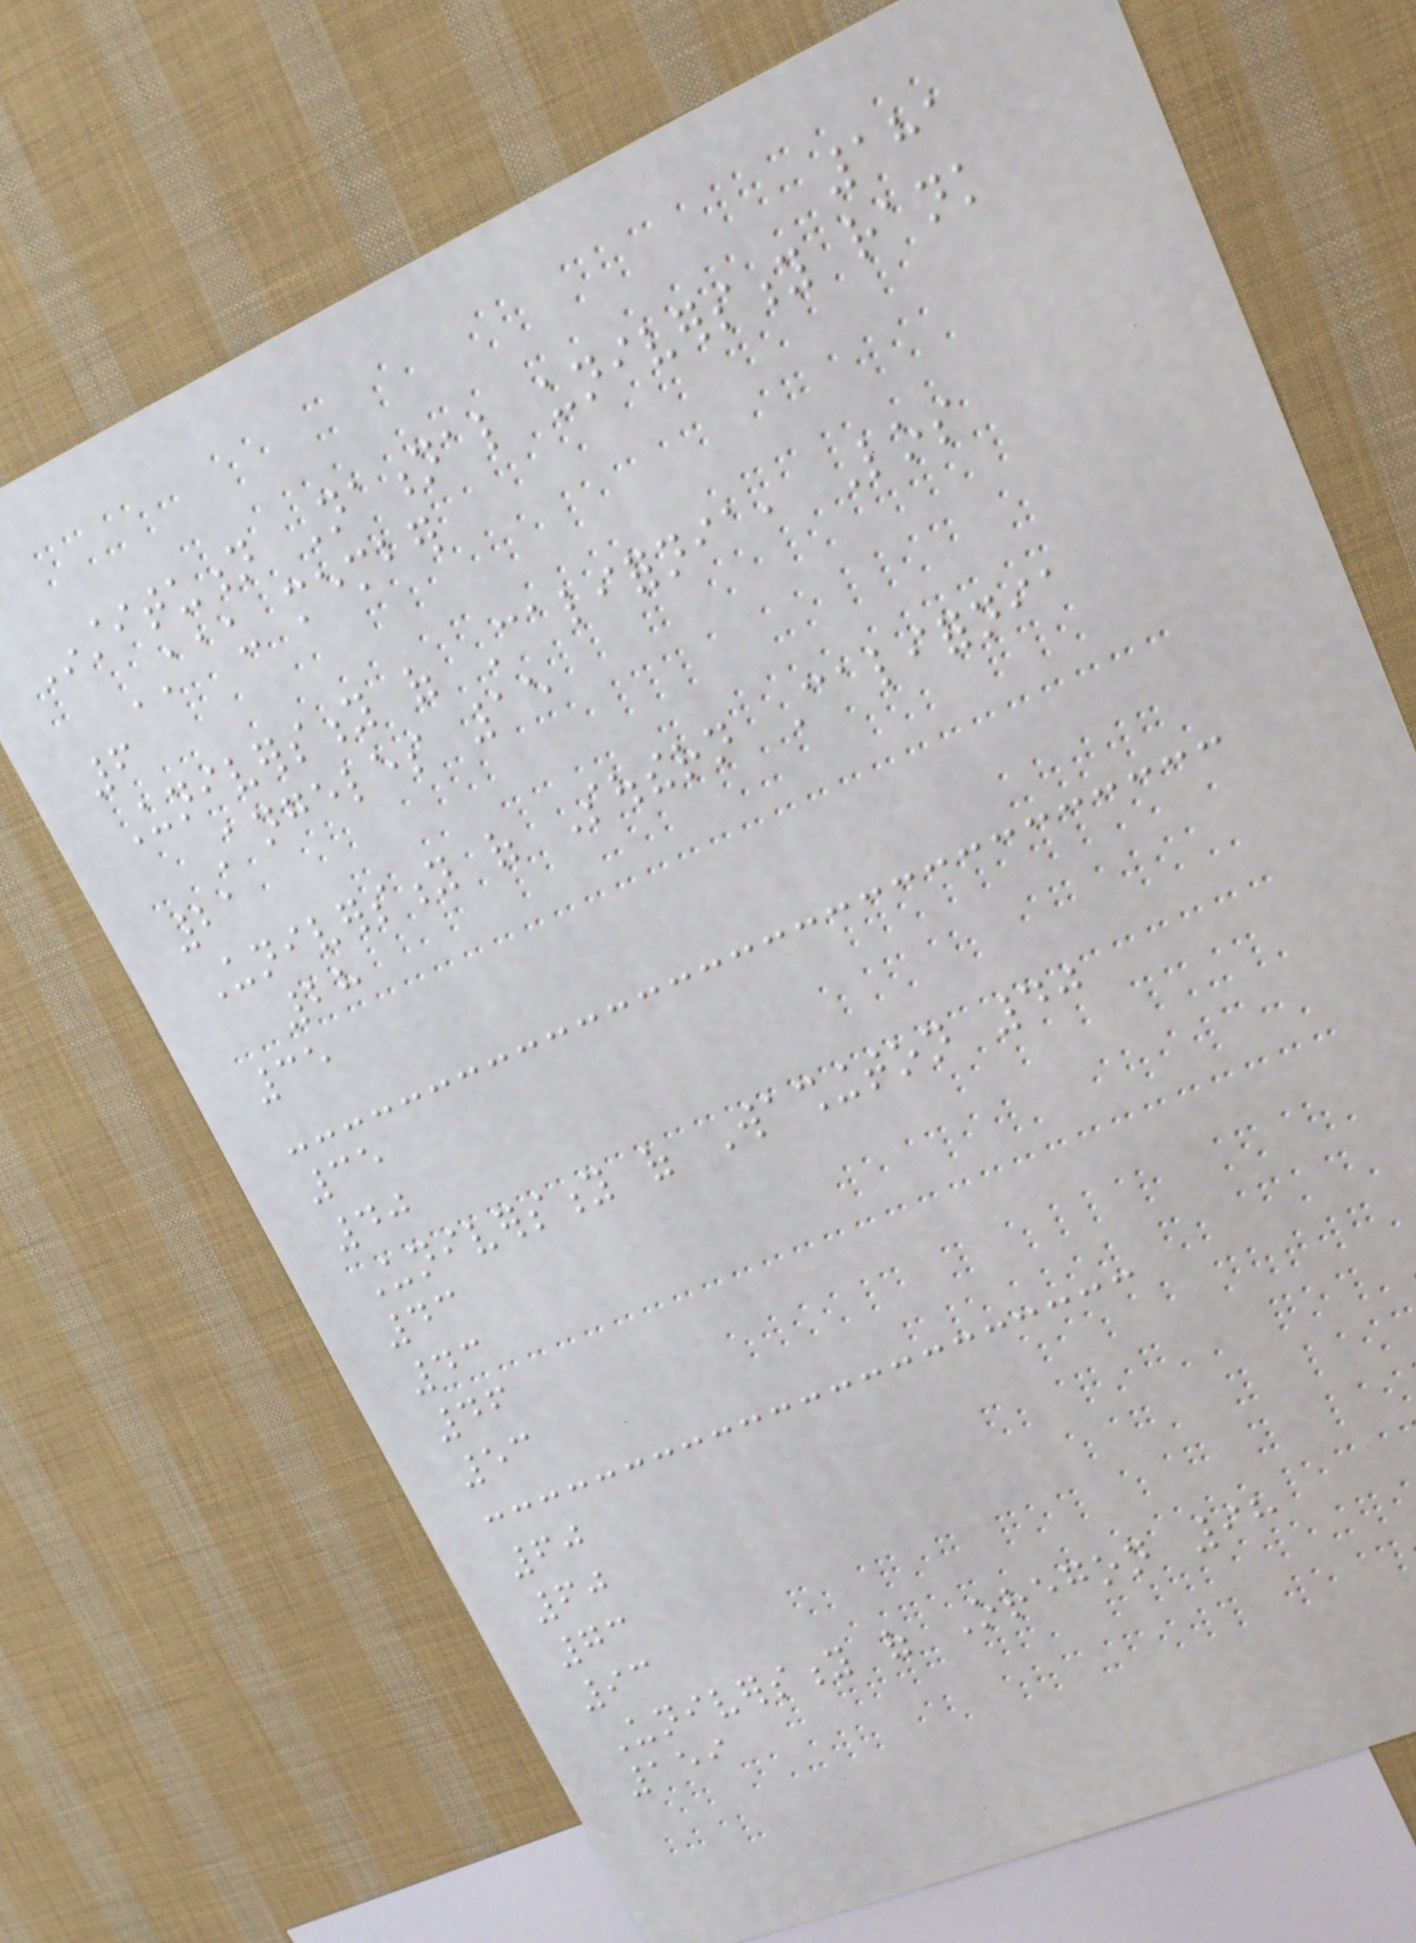181
Institution National university rank
AAU member
6
University of California, Los
Angeles 15
21
University of Southern California
28
35
35
40
University of Washington 40
43
43
46
53
60
60
73
93
University of Oregon 98
159
